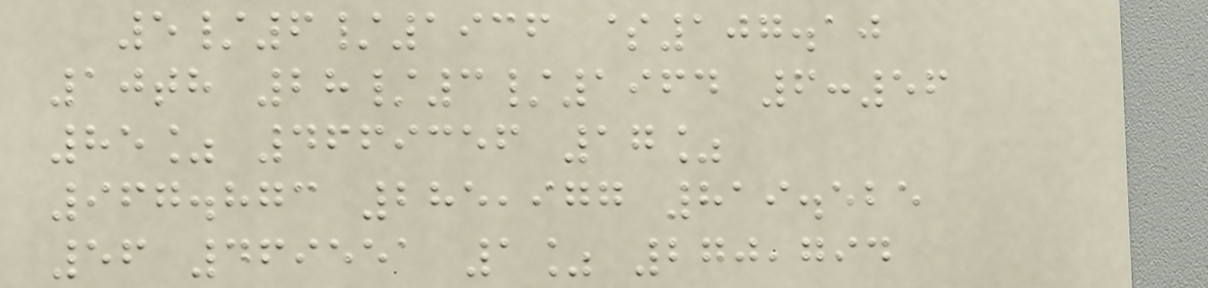5/6/1936 $107.10
10th 28/3/1964 6:56
85% 4669356 17%
967.873 285,977 819.525
56 469551 1% 270,794
